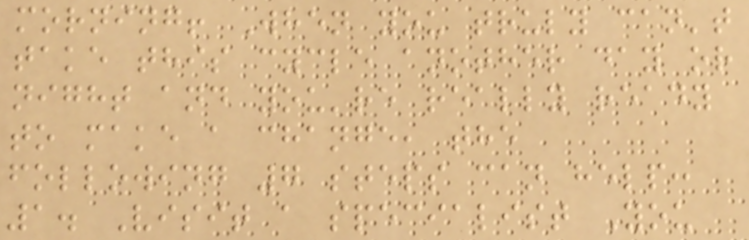morning! When you truly can't
take this cycle another day or
night and you're really ready
to make a change, the
following 7 steps can help:
1. Visit a specialist You
